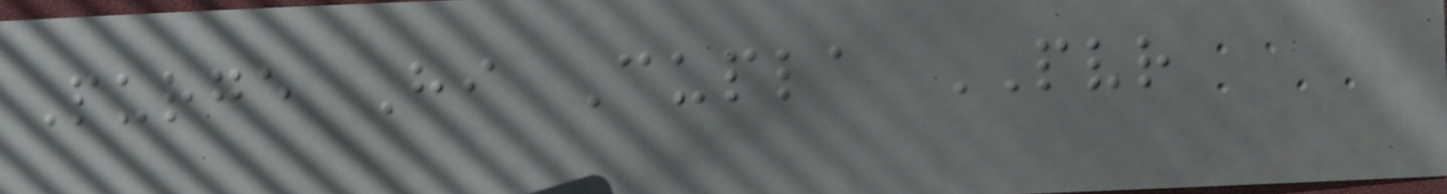Purge Hi Cupla PVR
